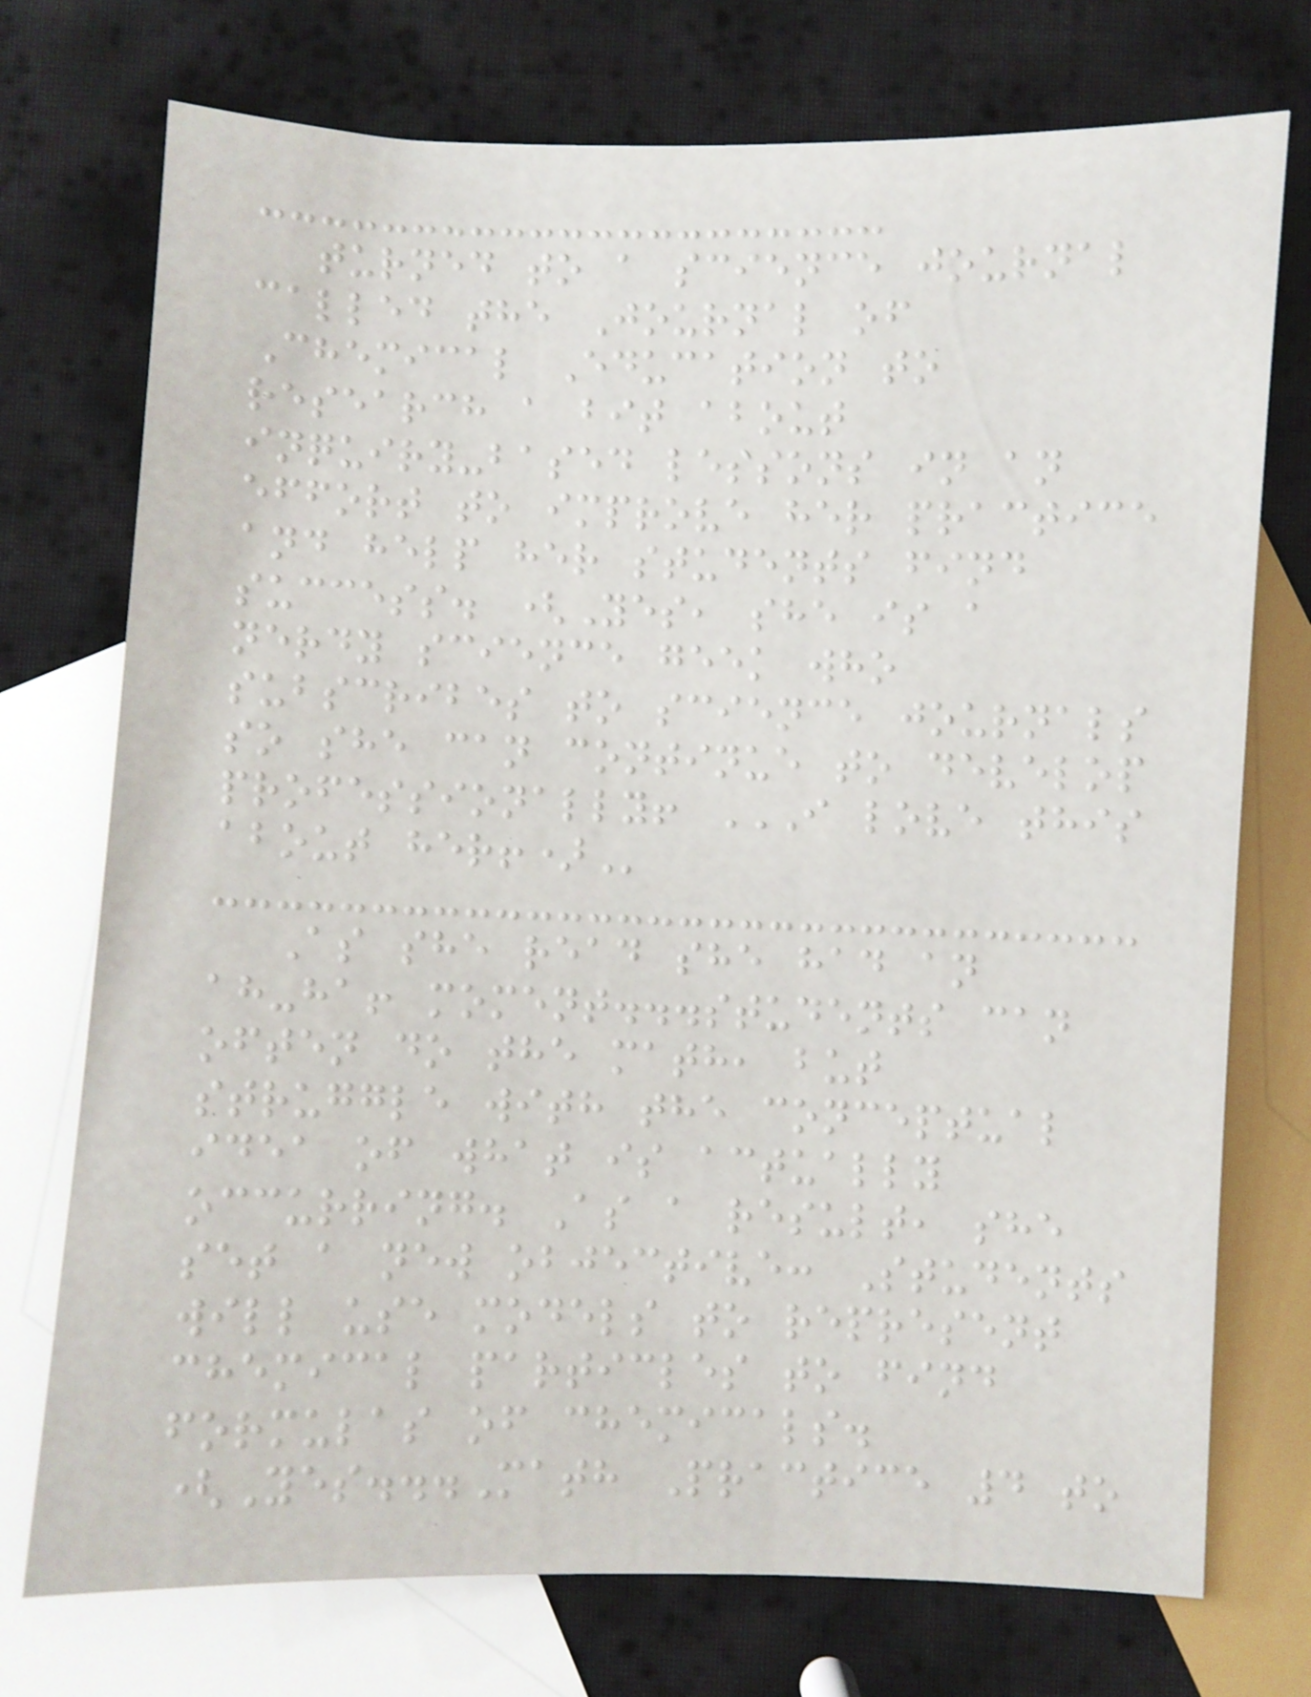turned to a science journal
called the Journal of
Chemical Education to
research a bit about
inquiry-based lessons in an
effort to improve her practice
and help her students find
success. (Yes, she is a
nerdy science geek who
subscribes to science journals
so she can continue to develop
professionally! I LOVE THIS
ABOUT HER!)
As she read she had an
ah-ha! moment...students can
often do the math, but
struggle with the conceptual
idea of what is actually
occurring. As a result, she
set a new objective: Students
will use models to represent
chemical particles to find
formulas of chemicals.
(Yes...Math Practice 4 to
